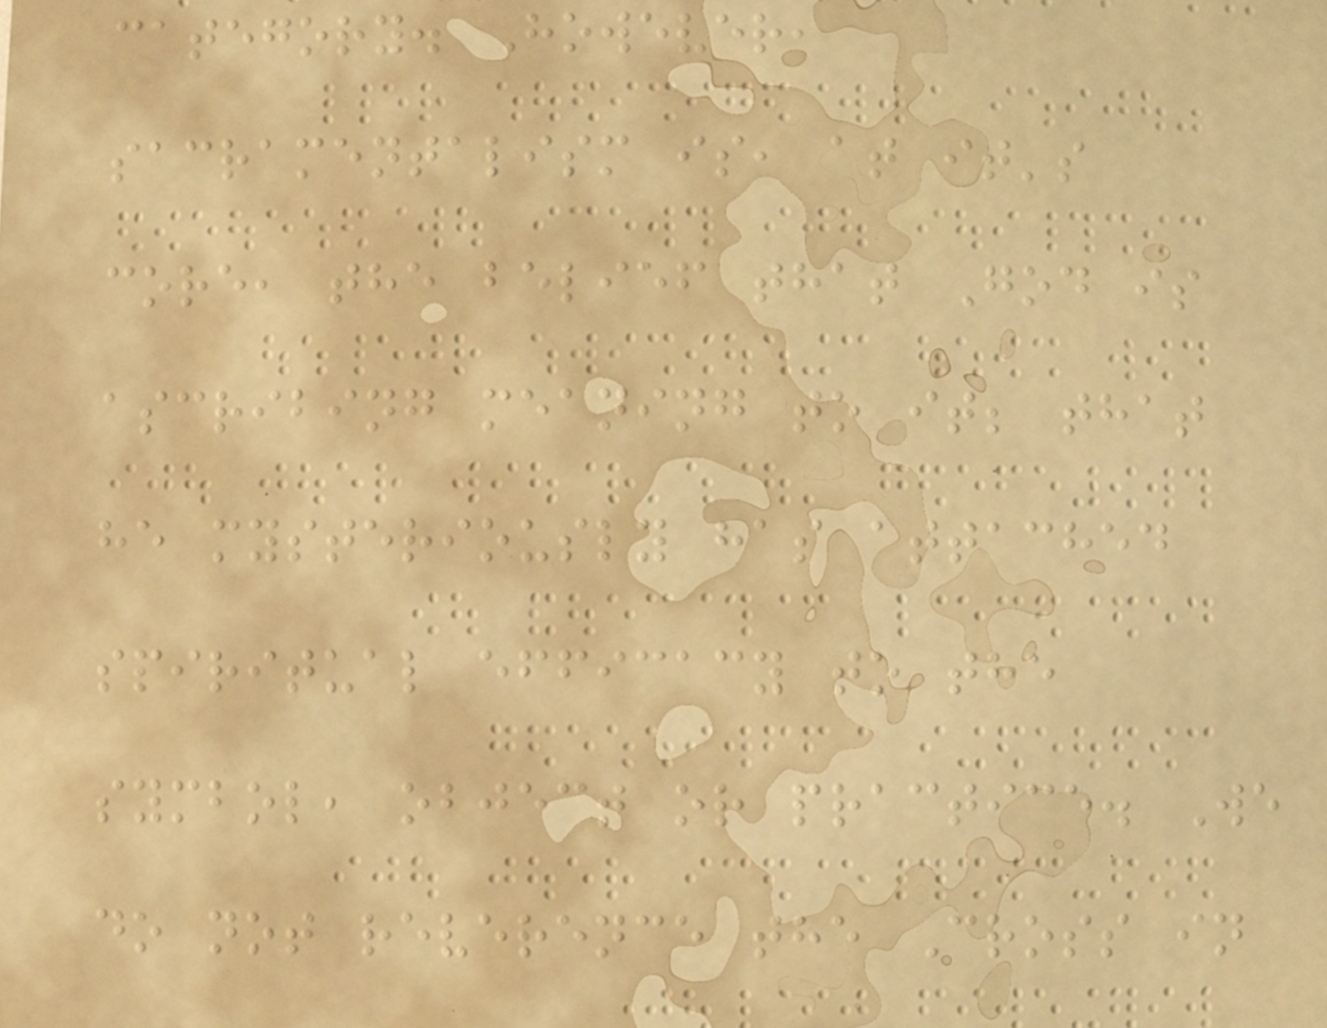category. However,
sacramentalism is, at it's
core, the belief that God is
ascribing meaning to it; that
he mysteriously has attached
spiritual efficacy to the
symbol, object or practice. We
do not reverence the Cross in
